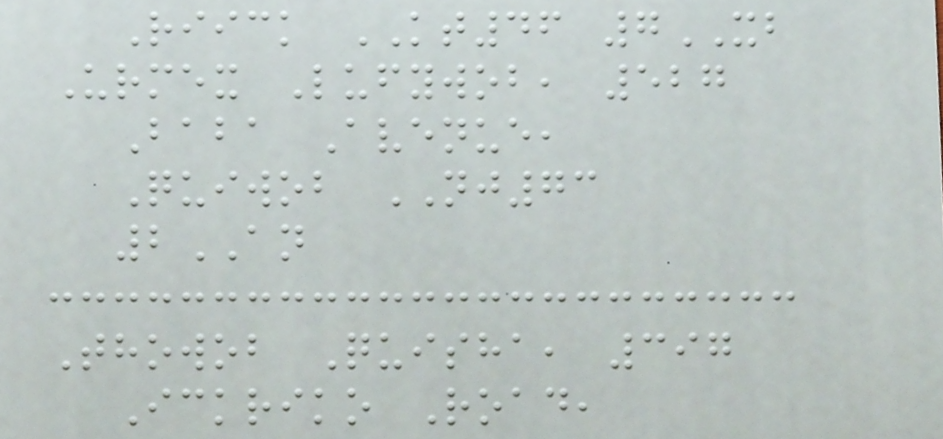Riick KT46 7XB
Urmex Lufywob, 527
Baba Avenue,
Quiwob NJ73
2AN
Thowob Quisha, 397
Ickriko Road,
